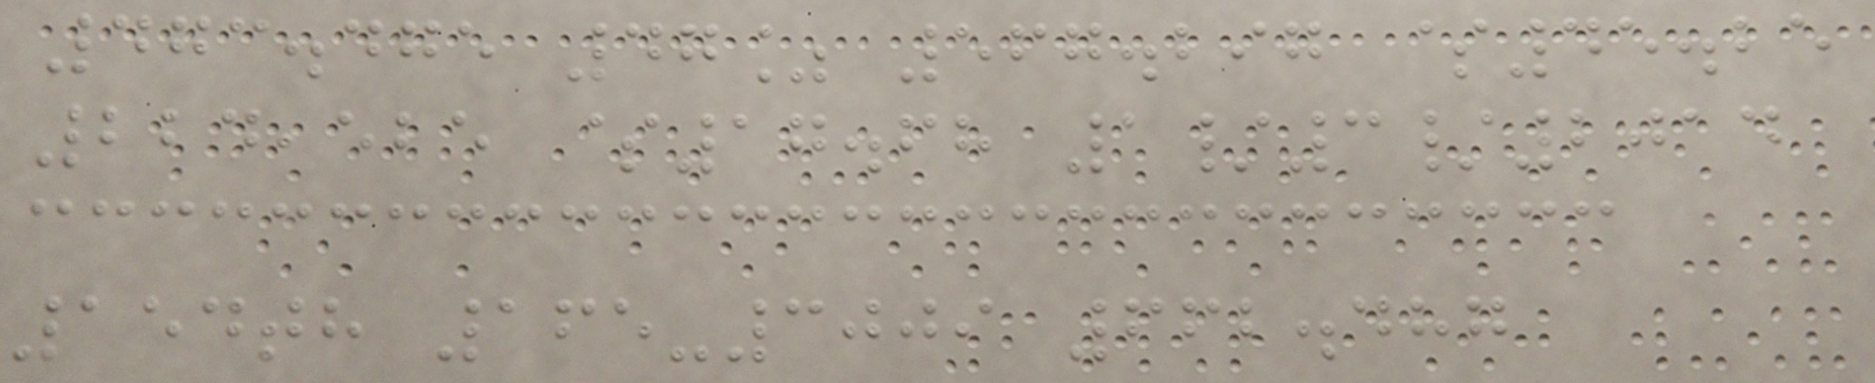473.475 47% 567.297 $45.25
224,525 $17.68 1/3/2014
154th 165-3009 662.487
